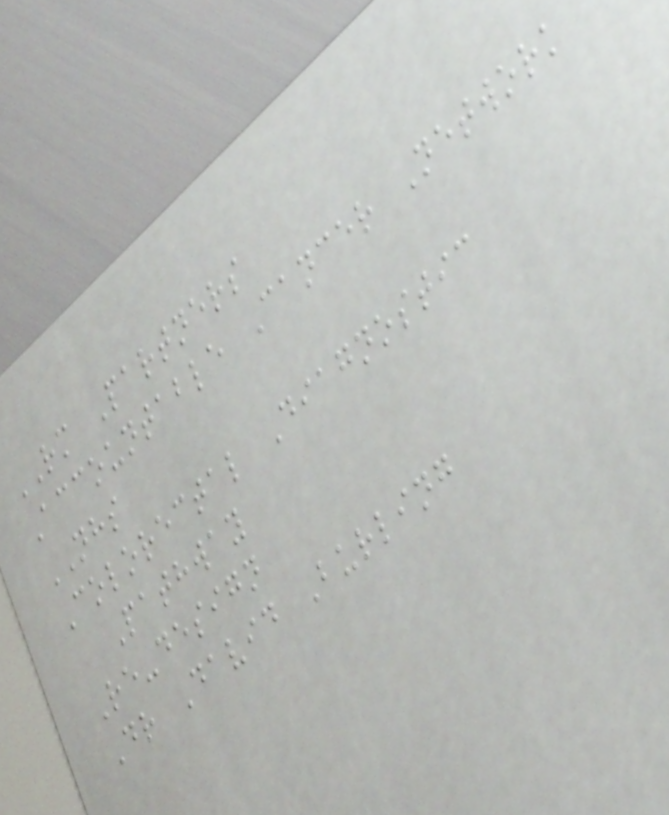RM Partners
Accountable Cancer Network
NHS
Colorectal Diagnostic
Pathway
Re-design
Dr David Burling
